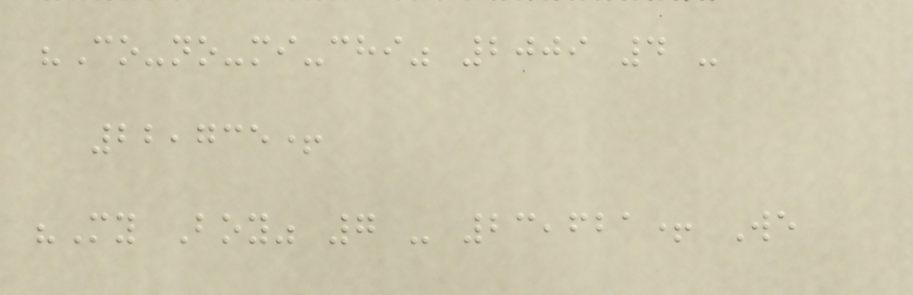"Co-no-mi-chi" 2009 4 -
22,735+
"My Boy" 7 - 23,621+ We
